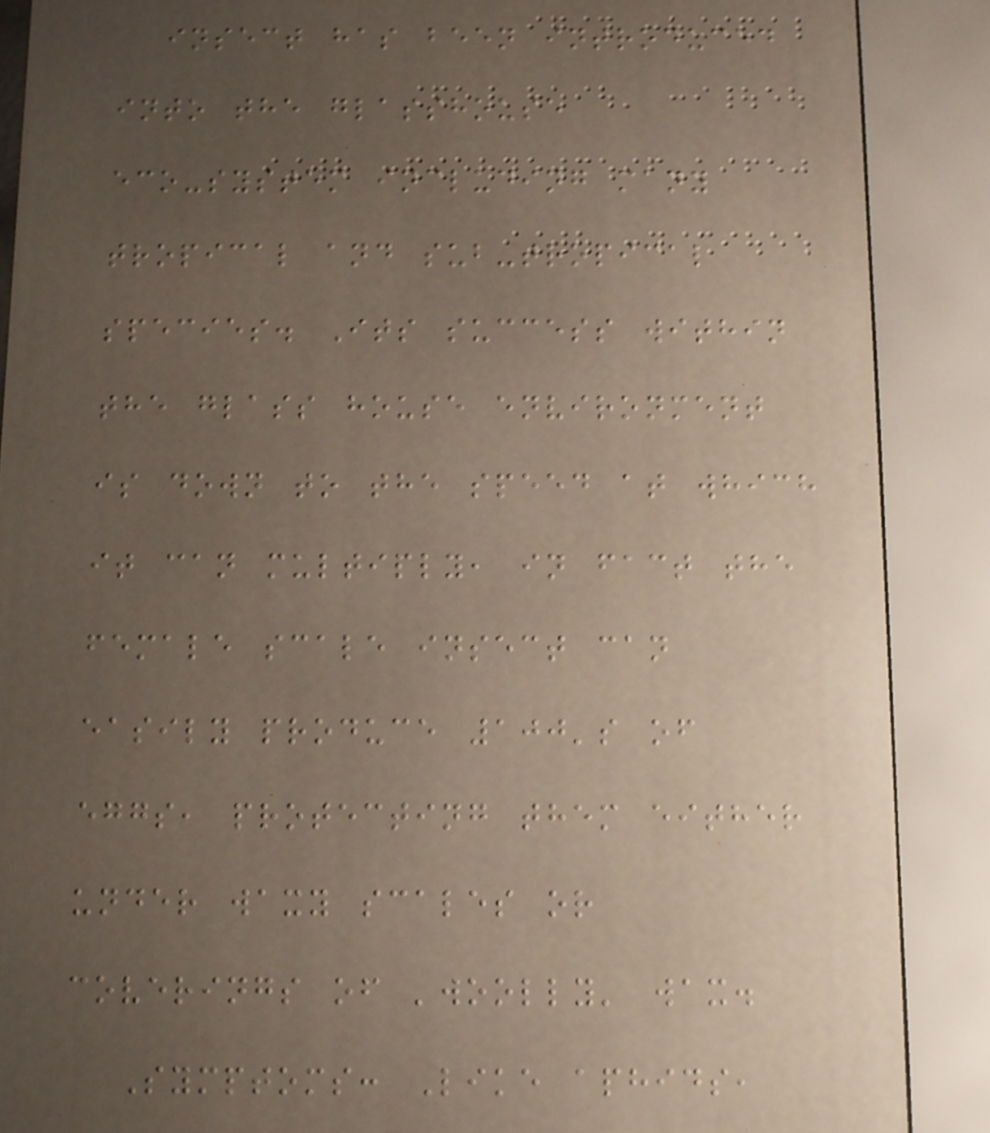insect has been introduced
into the glasshouse
eco-system including many
tropical and sub-tropical
species. Its success within
the glass house environment
is down to the speed at which
it can multiply, in fact the
female scale insect can
easily produce 100's of
eggs, protecting them either
under waxy scales or
coverings of 'woolly' wax.
Symptoms: Like aphids,
